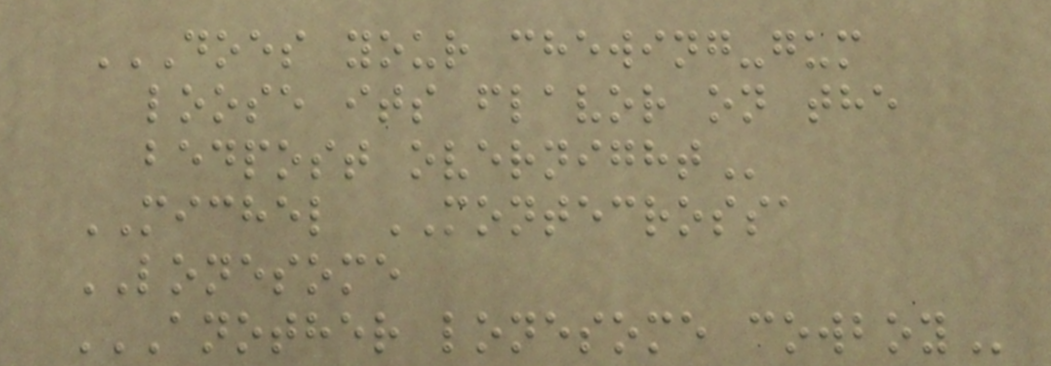DOES YOUR CHEWING-GUM
LOOSE ITS FLAVOR ON THE
BEDPOST OVERNIGHT
MICHEL MONTECROSSA
LONESOME
ANOTHER LONESOME COWBOY
